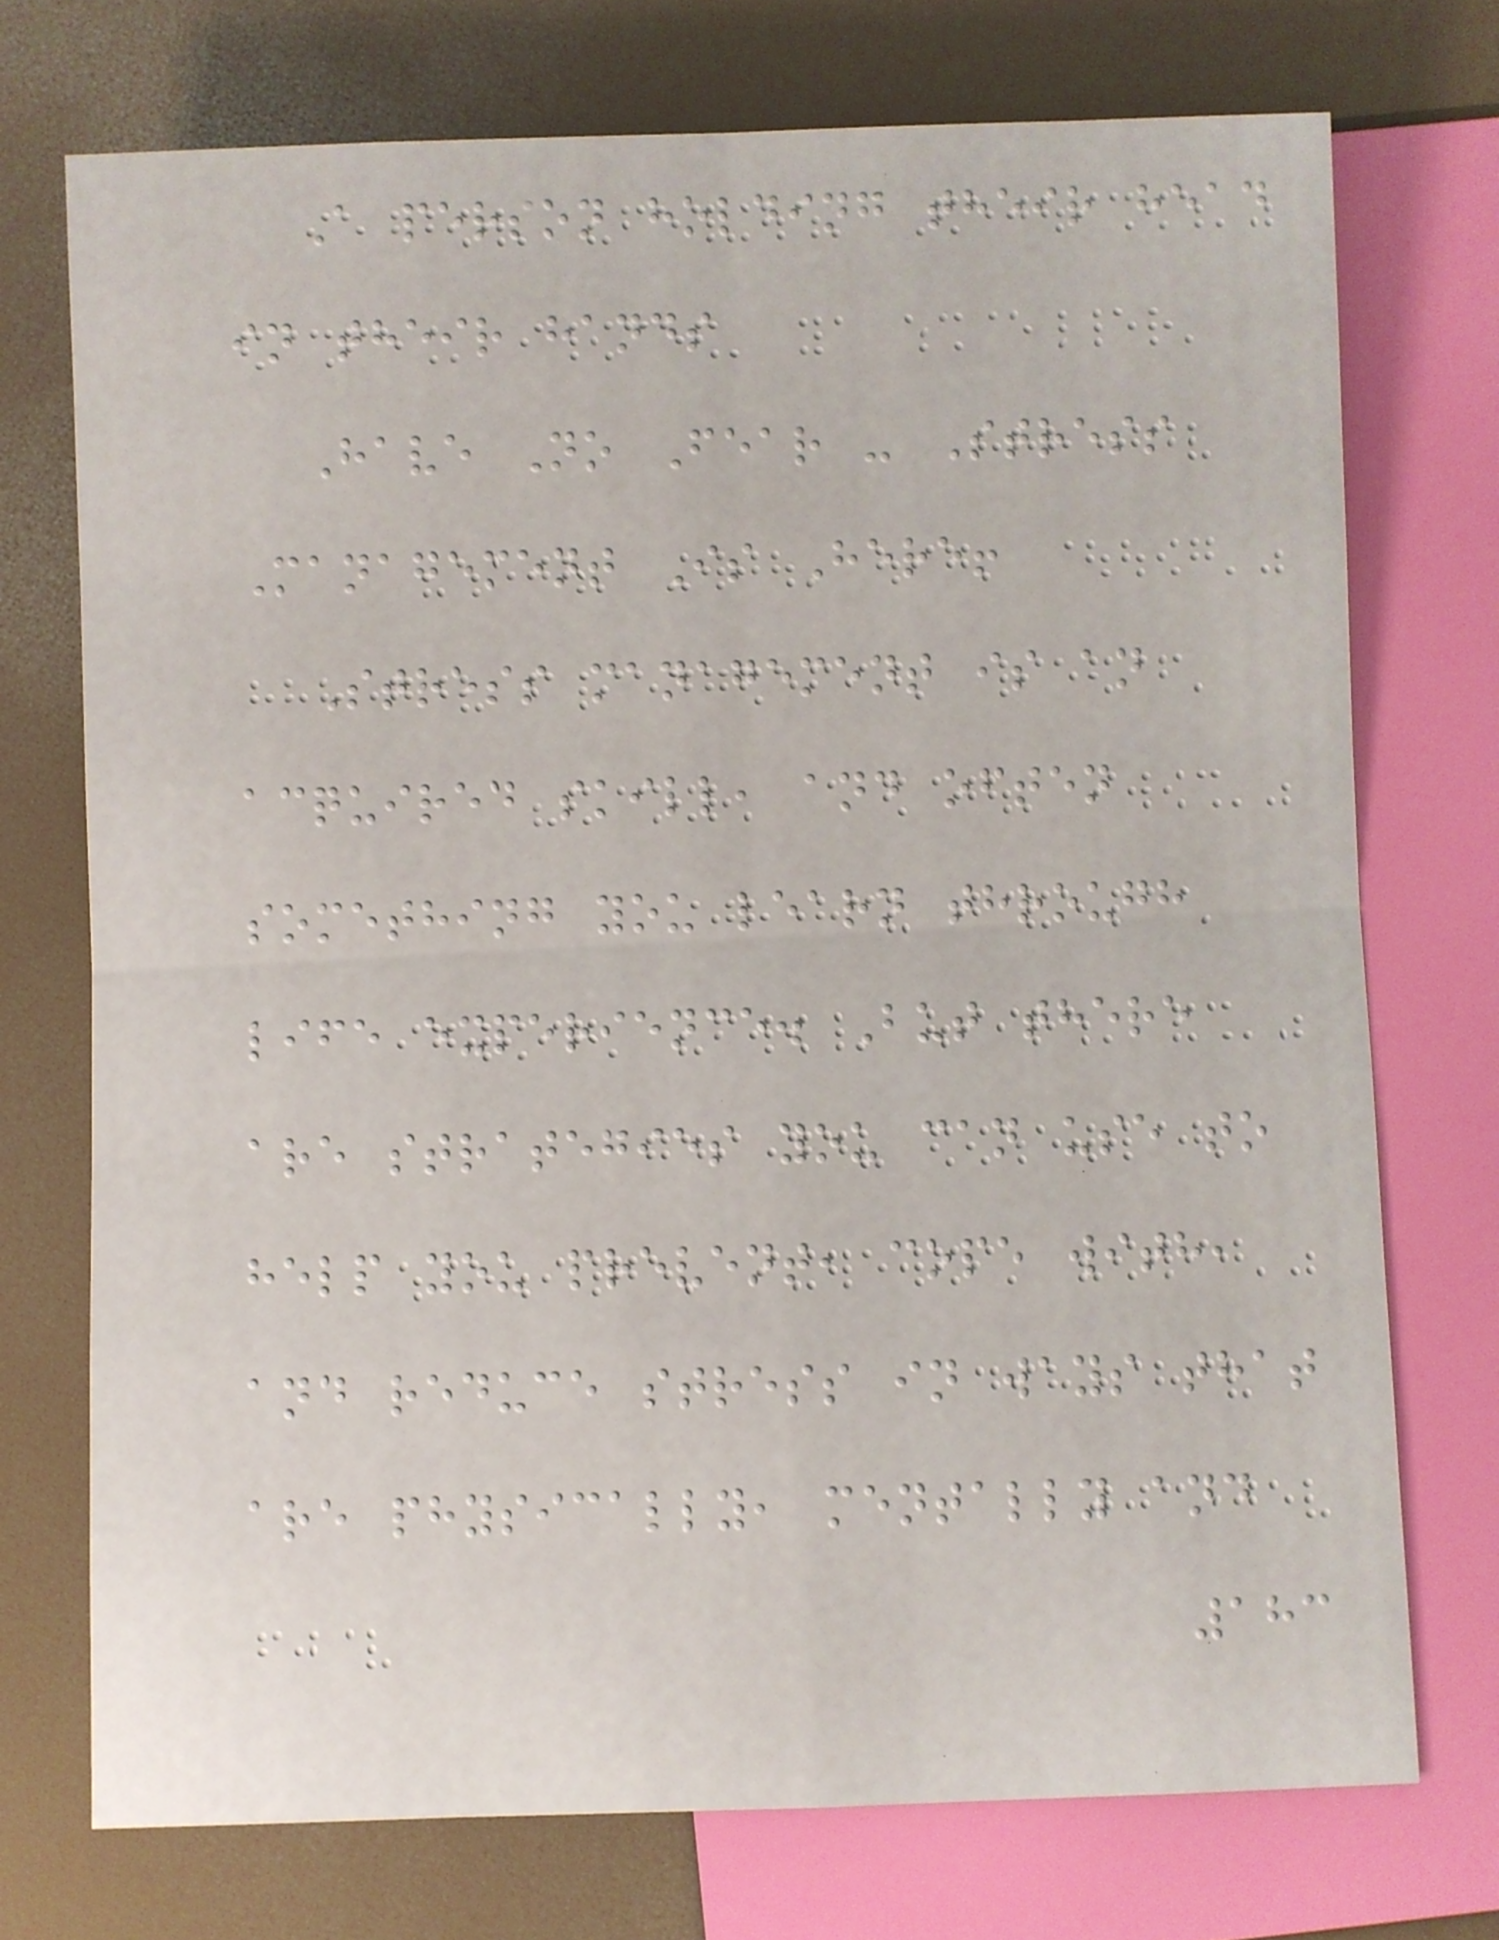A person holding their head
in their hands
Have No Fear - Stress
Management Is Here!
Stress management is an
acquired skill, and often
something you learn through
life experience. But there
are strategies you can use to
help you prevent, cope with,
and reduce stress in ways that
are physically, mentally and
183
